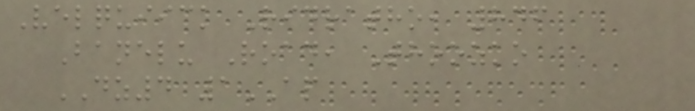Velquiick Ridratho, 846
Banelu Road, Thoozko
DZ4 1AP
